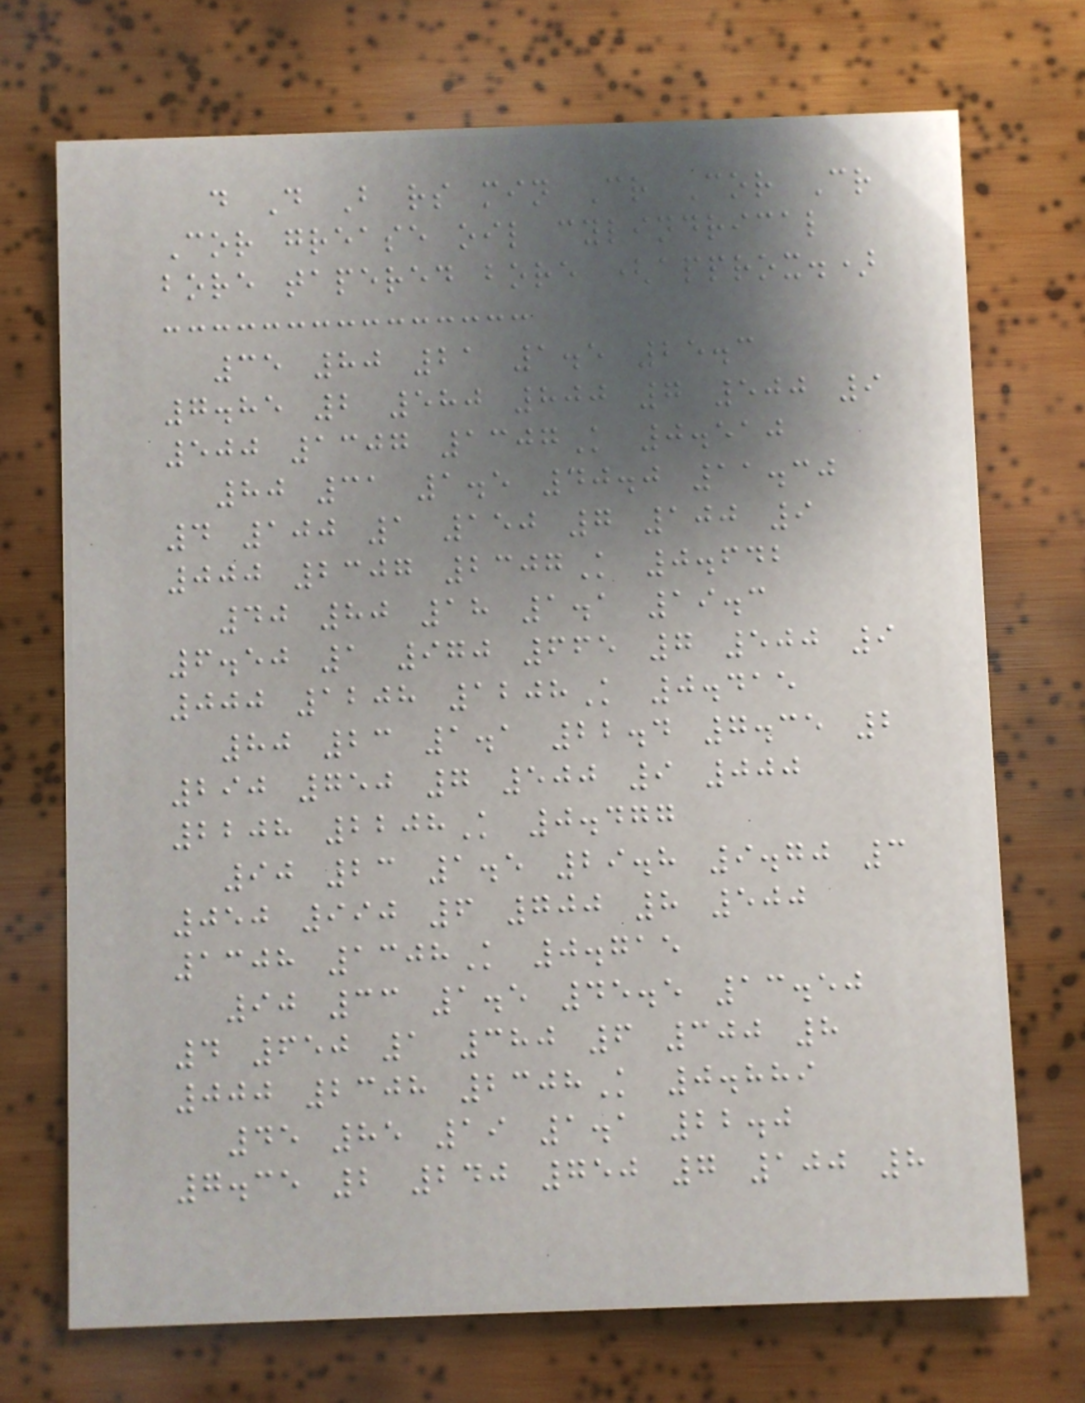d D B rs min Cr Cor Cr
Cor grease oil cylindrical
bore tapered bore (approx.)
35 80 21 1.5 25.3
7.85 2 580 800 7 500 9
500 1307 1307K 0.510
80 31 1.5 40.0 11.30
4 100 1 150 7 100 9
000 2307 2307K 0.642
40 80 18 1.1 19.3
6.50 1 970 665 7 500 9
000 1208 1208K 0.415
80 23 1.1 22.4 7.35 2
290 750 7 500 9 000
2208 2208K 0.477
90 23 1.5 29.8 9.70 3
050 990 6 700 8 500
1308 1308K 0.715
90 33 1.5 45.5 13.50
4 650 1 380 6 300 8
000 2308 2308K 0.889
45 85 19 1.1 22.0
7.35 2 240 750 7 100 8
